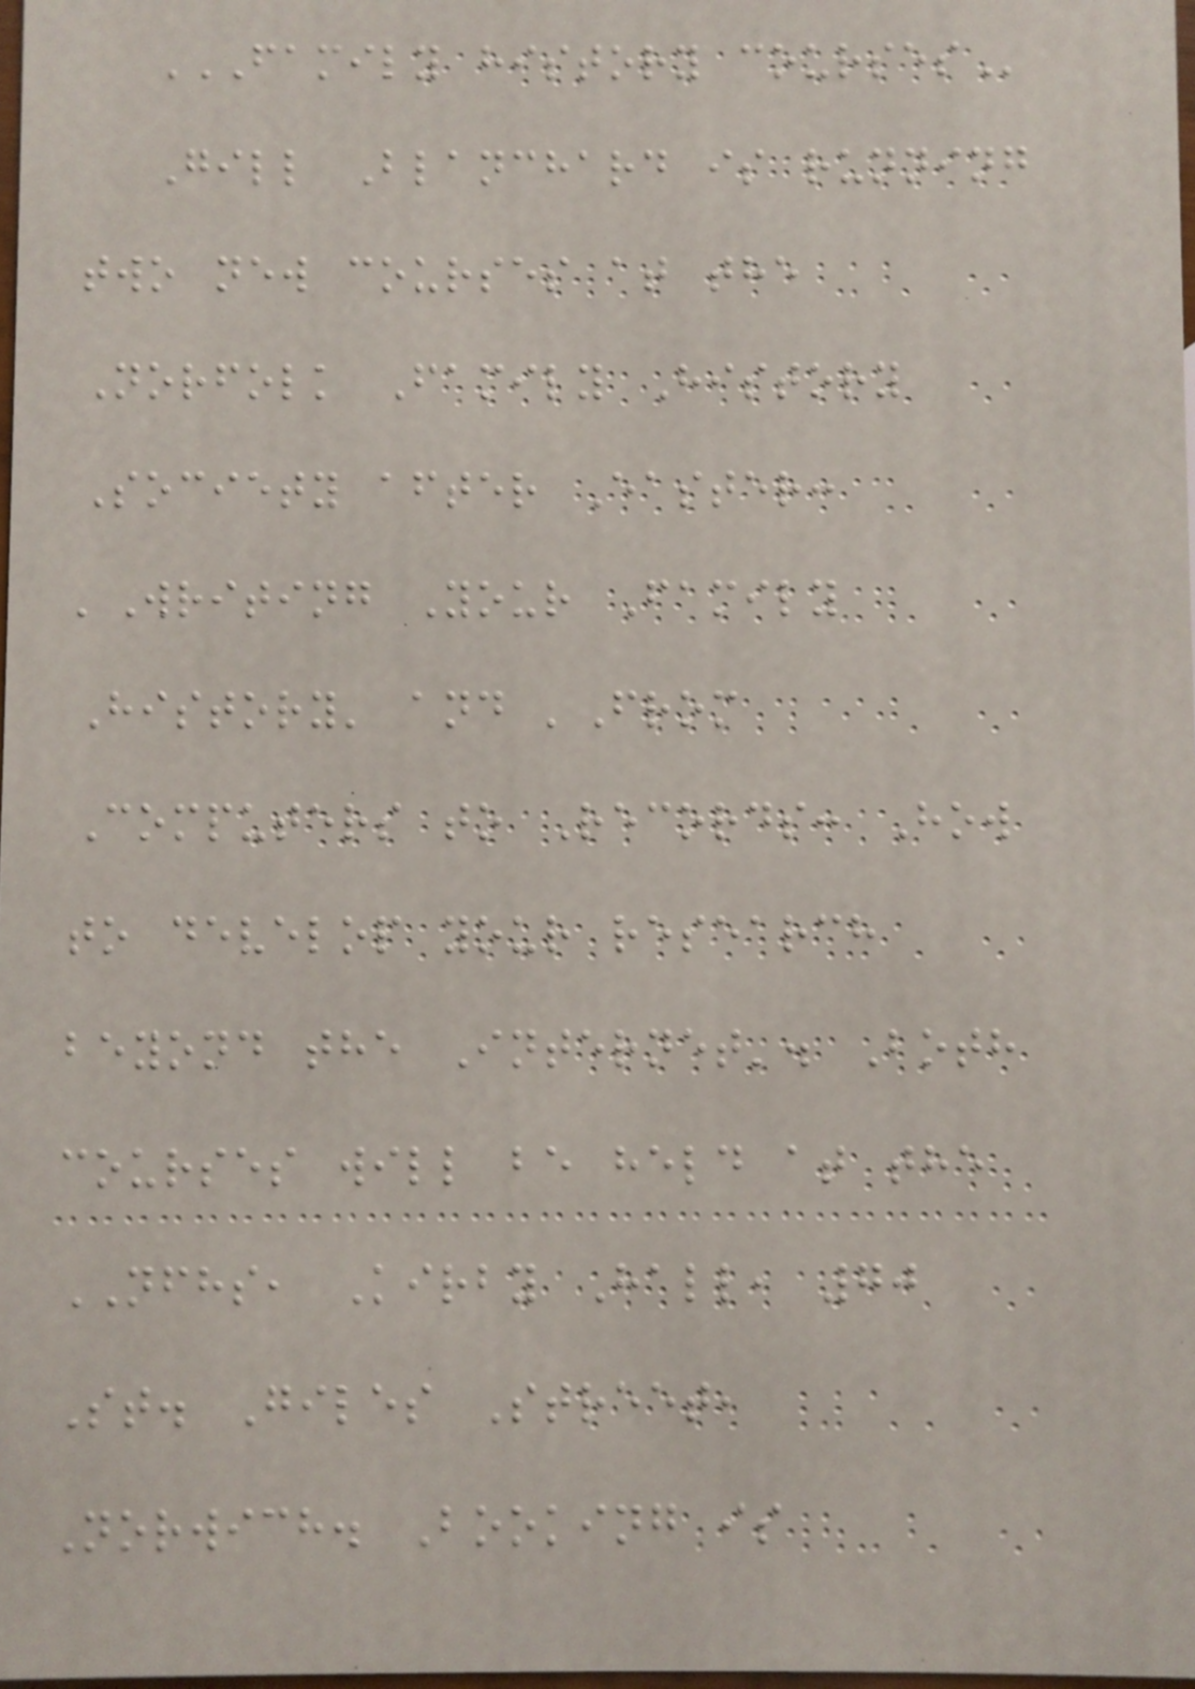FAMILY HISTORY COURSES
Gill Blanchard is running
two new courses at the
Norfolk Family History
Society after Easter:
'Writing Your Family
History' and 'From
Computers to Records: How
to develop your research
beyond the Internet'. Both
courses will be held at the
NFHS, Kirby Hall, 70
St. Giles Street,
Norwich. Booking is
